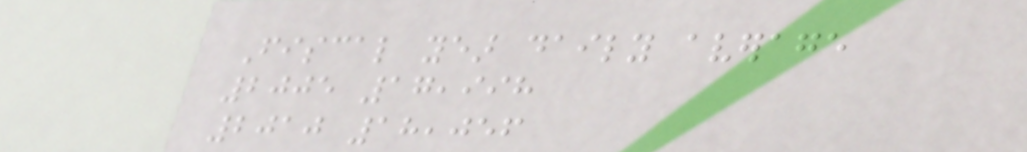Fiscal year daily average
2005 17,998
2010 18,056
